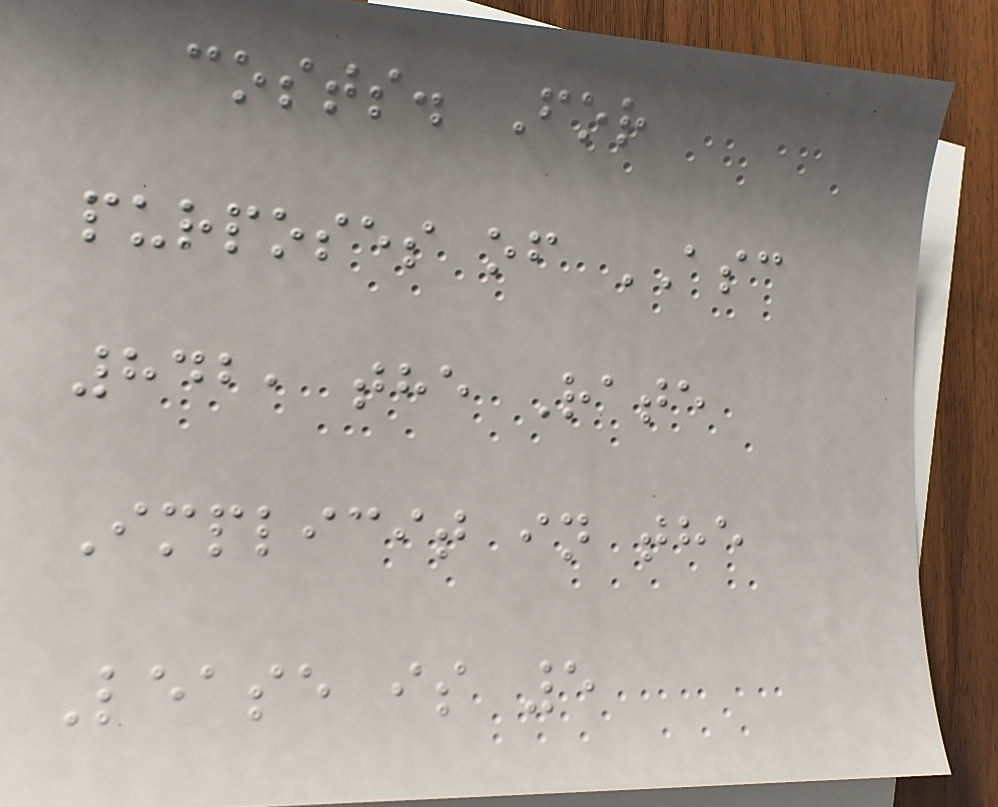costs. For
purposes of ASC
842, the Rate
Implicit in the
Lease is 5
